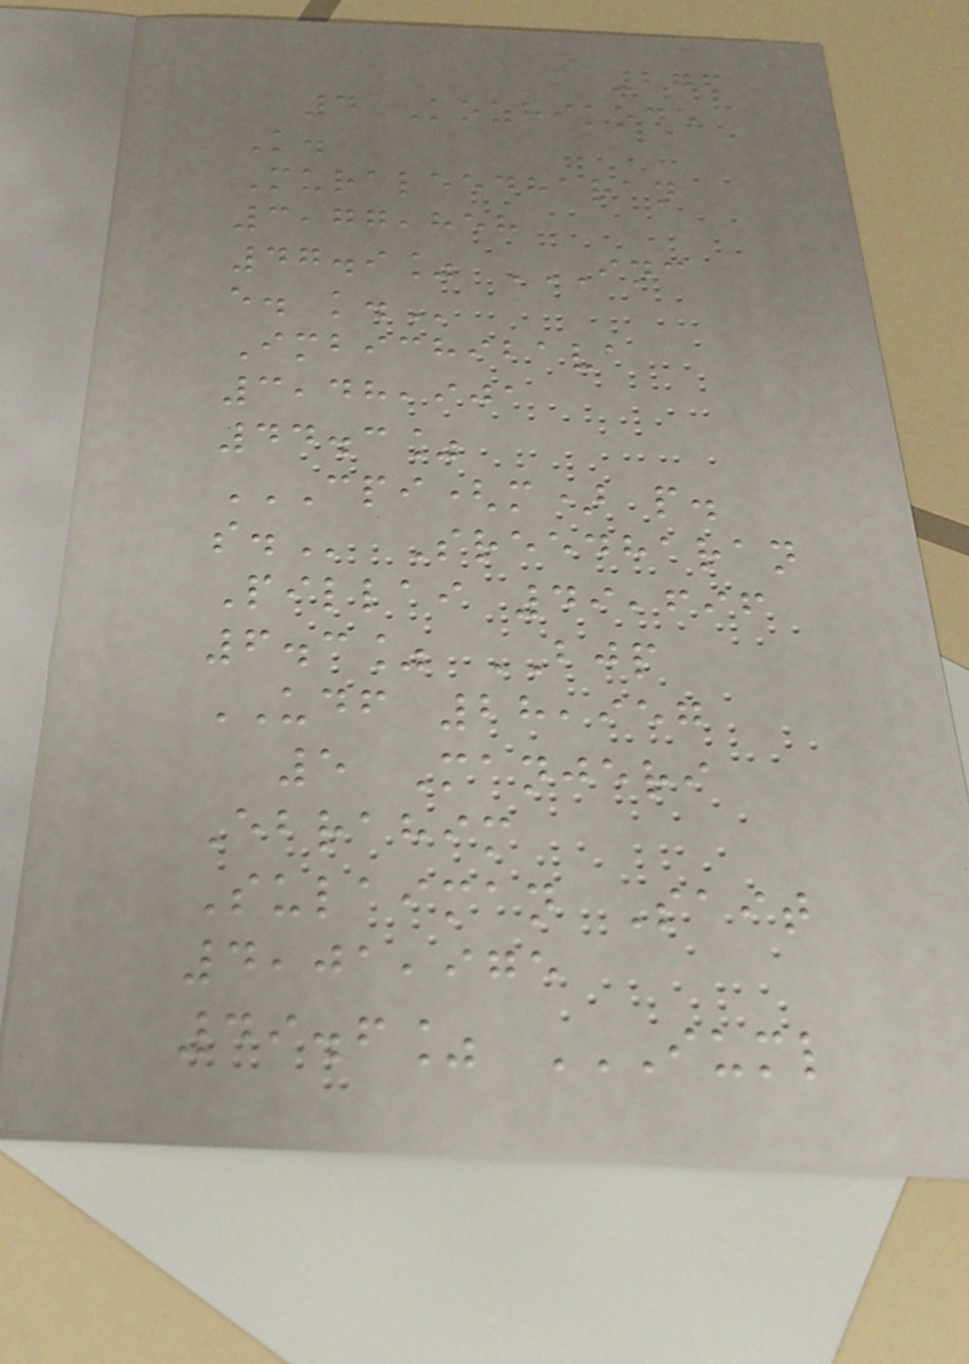276
4 Kozhikode
K.
Muraleedharan
3,77,858
47.9% INC
E. K.
Imbichibava
3,48,901
44.3%
CPI(M) P.
S. Sreedharan
Pillai 49,696
6.3% BJP
UDF 28,957
5 Manjeri
Ebrahim
Sulaiman Sait
4,01,975
49.6% IUML
